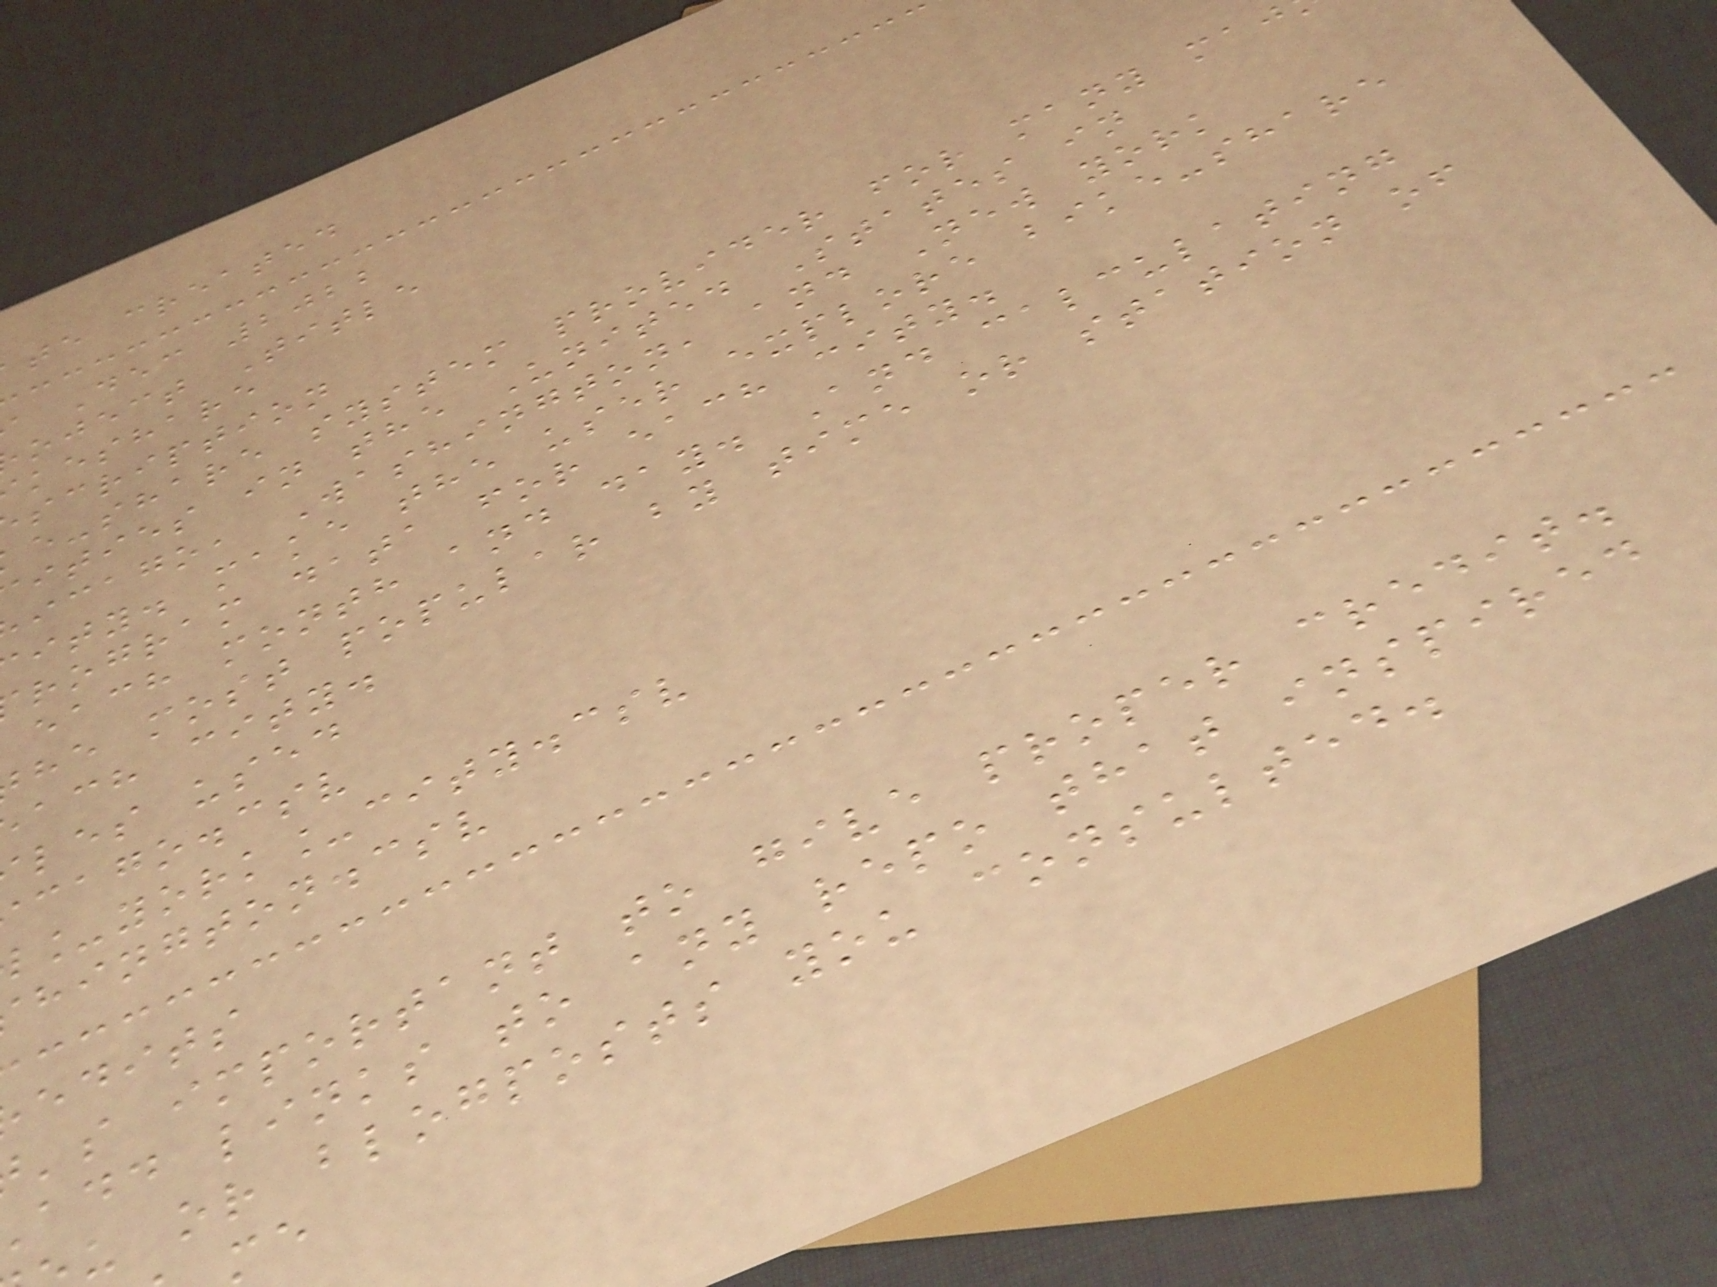te created
Dec 2022
oject Title
keshare
scription
e-share system provider for many maj
ities in the United States in
icago, Washington, and New york
ity. make the user explore bike-share
rogram data for each city.
each month and day. And calculating
he most popular by time or station of
ach city.
les used
cago.csv
_york_city.csv
hington.csv
edits
's important to give proper credit.
add links to any repo that inspired
u or blogposts you consulted.
